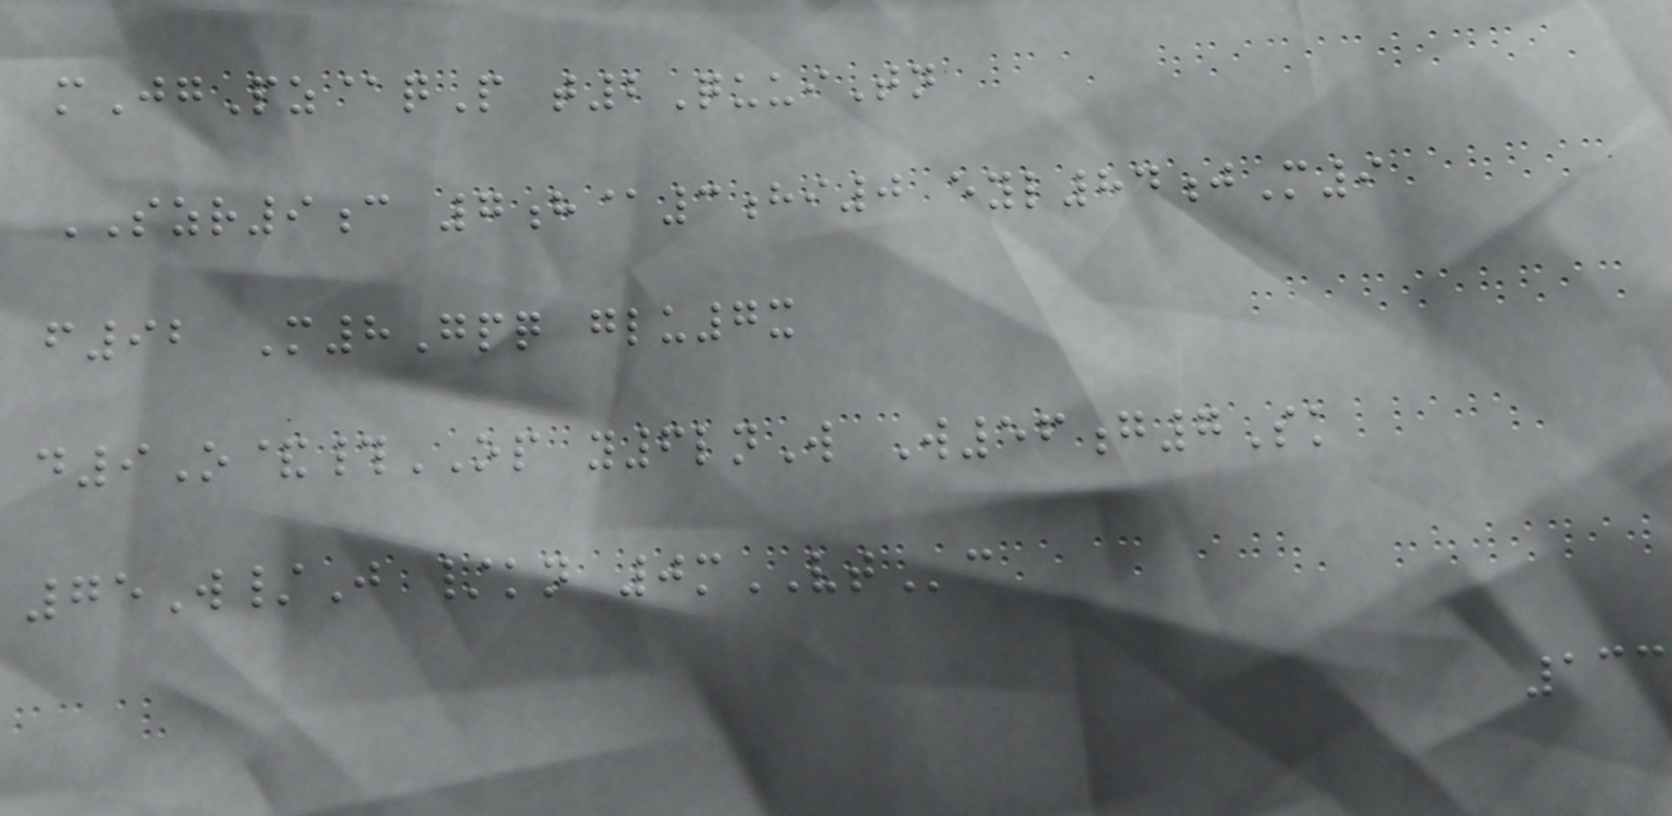mJgPz@qP t2QuuiTn
SZR9c 7h@3hi0 eyl84jM9
f92 M8Gpq glu7x
d9O&#OP y6lnW W56g7Sk
75W/J /kn 0mVTc
133
